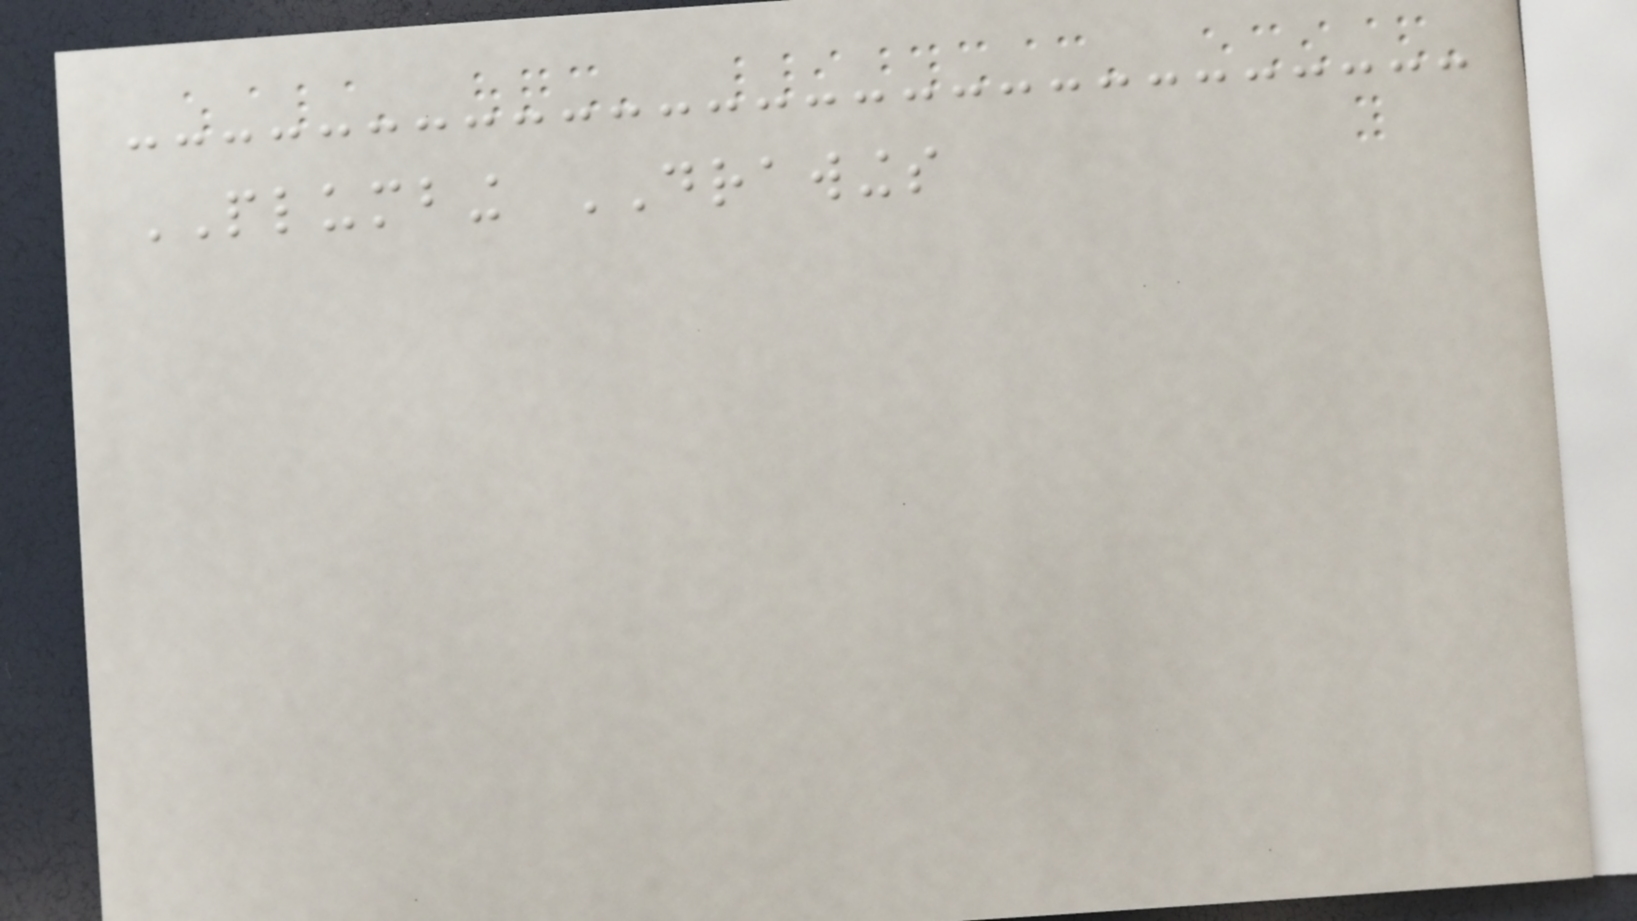PLUMBING DRAWINGS
